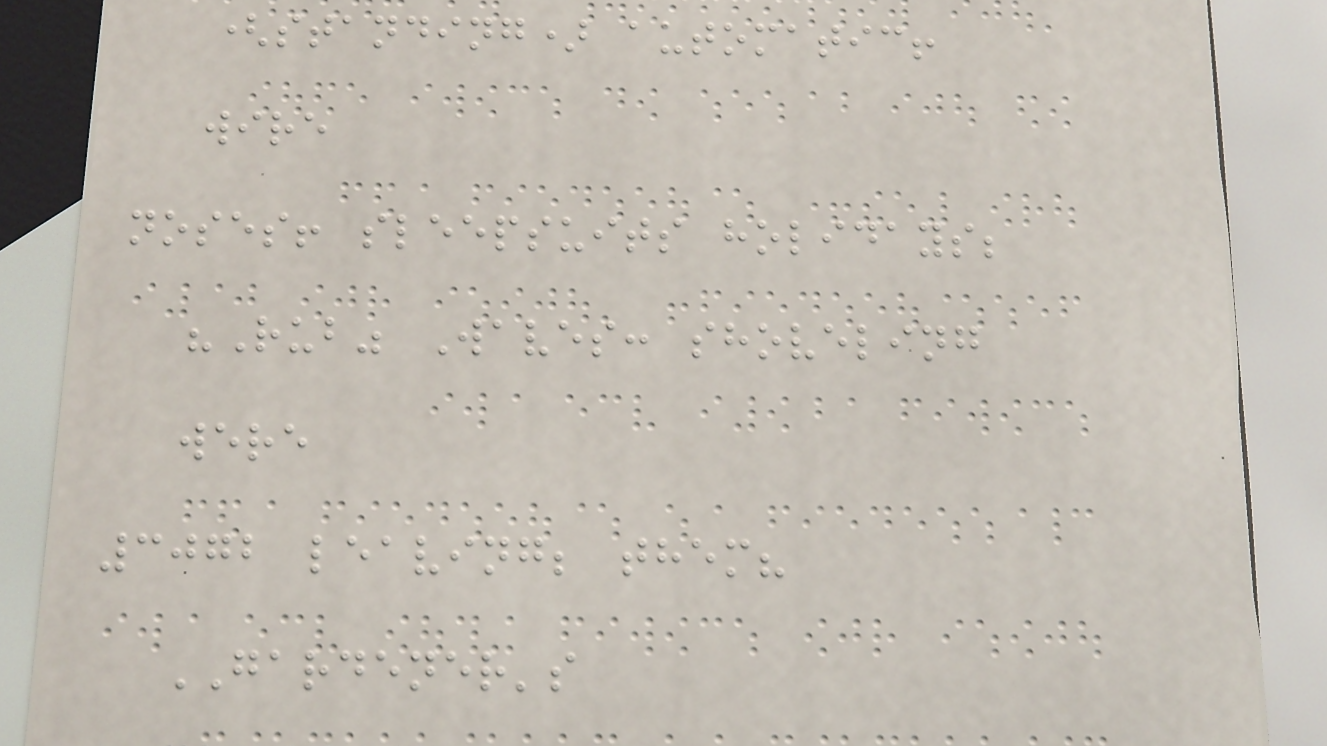(standing) automatic!
wire
noses! sleepsuits holidays;
"Rub" Waves: shoveling
were
3072 leaving; them?
GARDENER's
